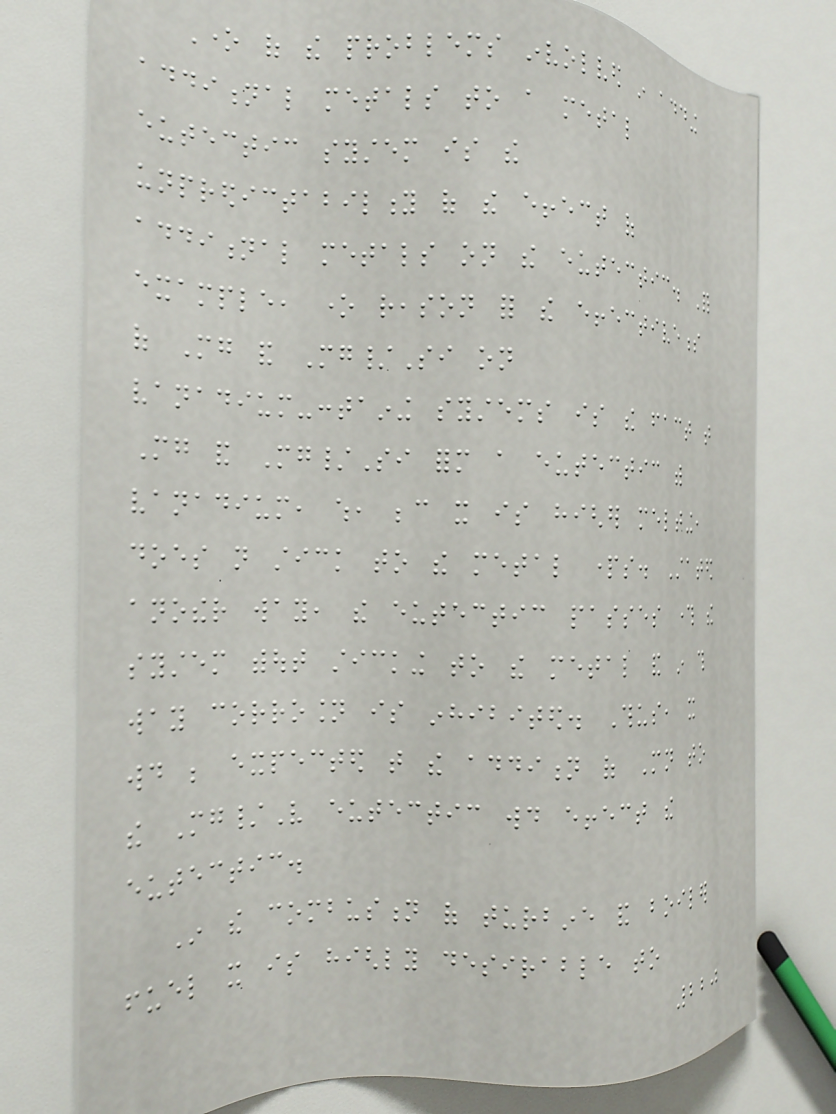One of the problems involved in adding
additional metals to a metal
eutectic system is the
unpredictability of the effect of
additional metals on the eutectic. For
example, one reason for the effectiveness
of Mg and Mg/Si on
vanadium-containing systems is the fact that
Mg and Mg/Si form a eutectic with
vanadium, which, because it is higher melting,
does not stick to the metal parts. Stated
another way, the eutectic passes through the
system without sticking to the metal and in this
way corrosion is inhibited. Thus, it
would be expected that the addition of Mn to
the Mg/V eutectic would effect the
eutectic.
In the combustion of turbine and boiler
fuel it is highly desirable to
220
